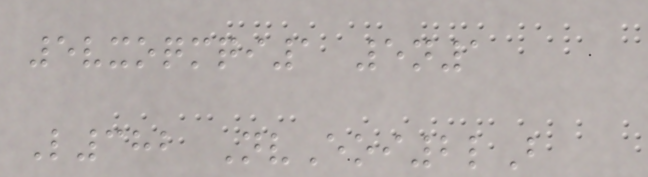5vxoqmqi1 5n1
L382 NvEoi2lB
